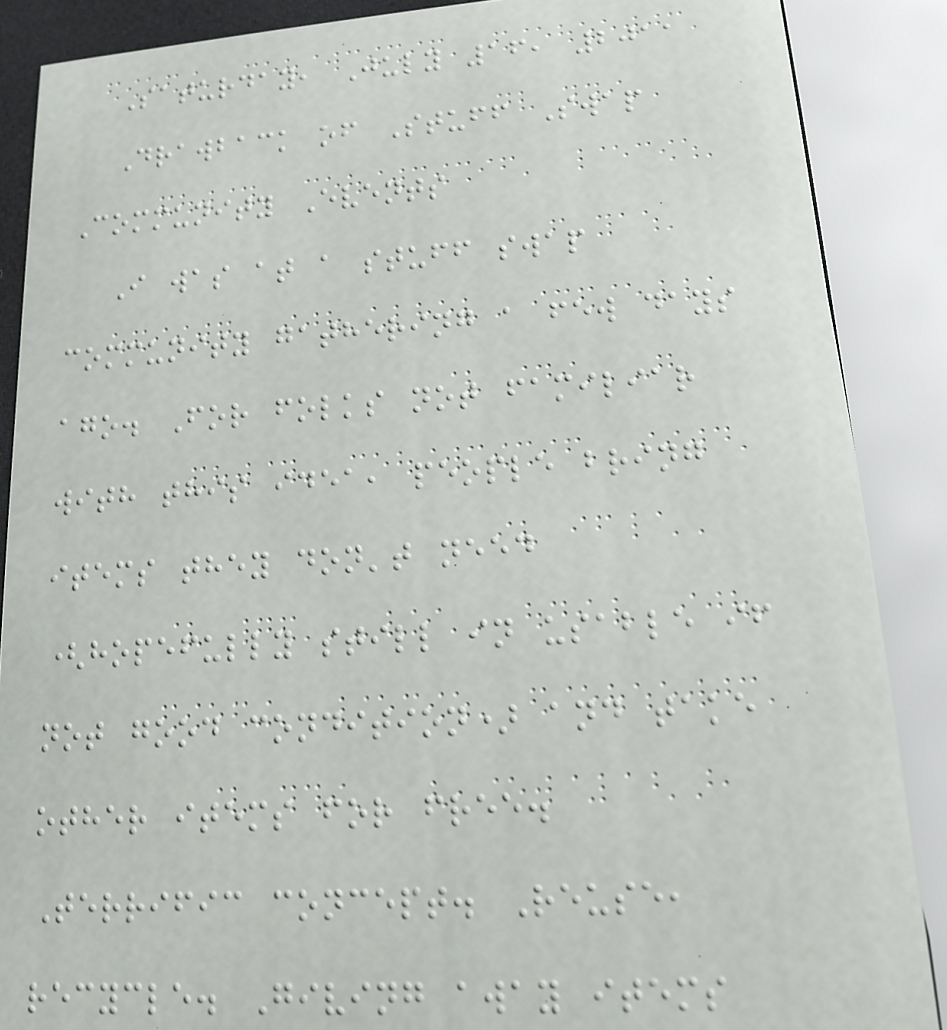Saturday, July 16, 2011
Drawback of Stuff Swap
Community Events
I was at a stuff swap
community gathering a few days
ago. For folks not familiar
with this idea, people bring
items they don't need
(hopefully still in usable if
not good condition) and take
other items for free.
Terrific concept. Reuse,
recycle. Giving away items
